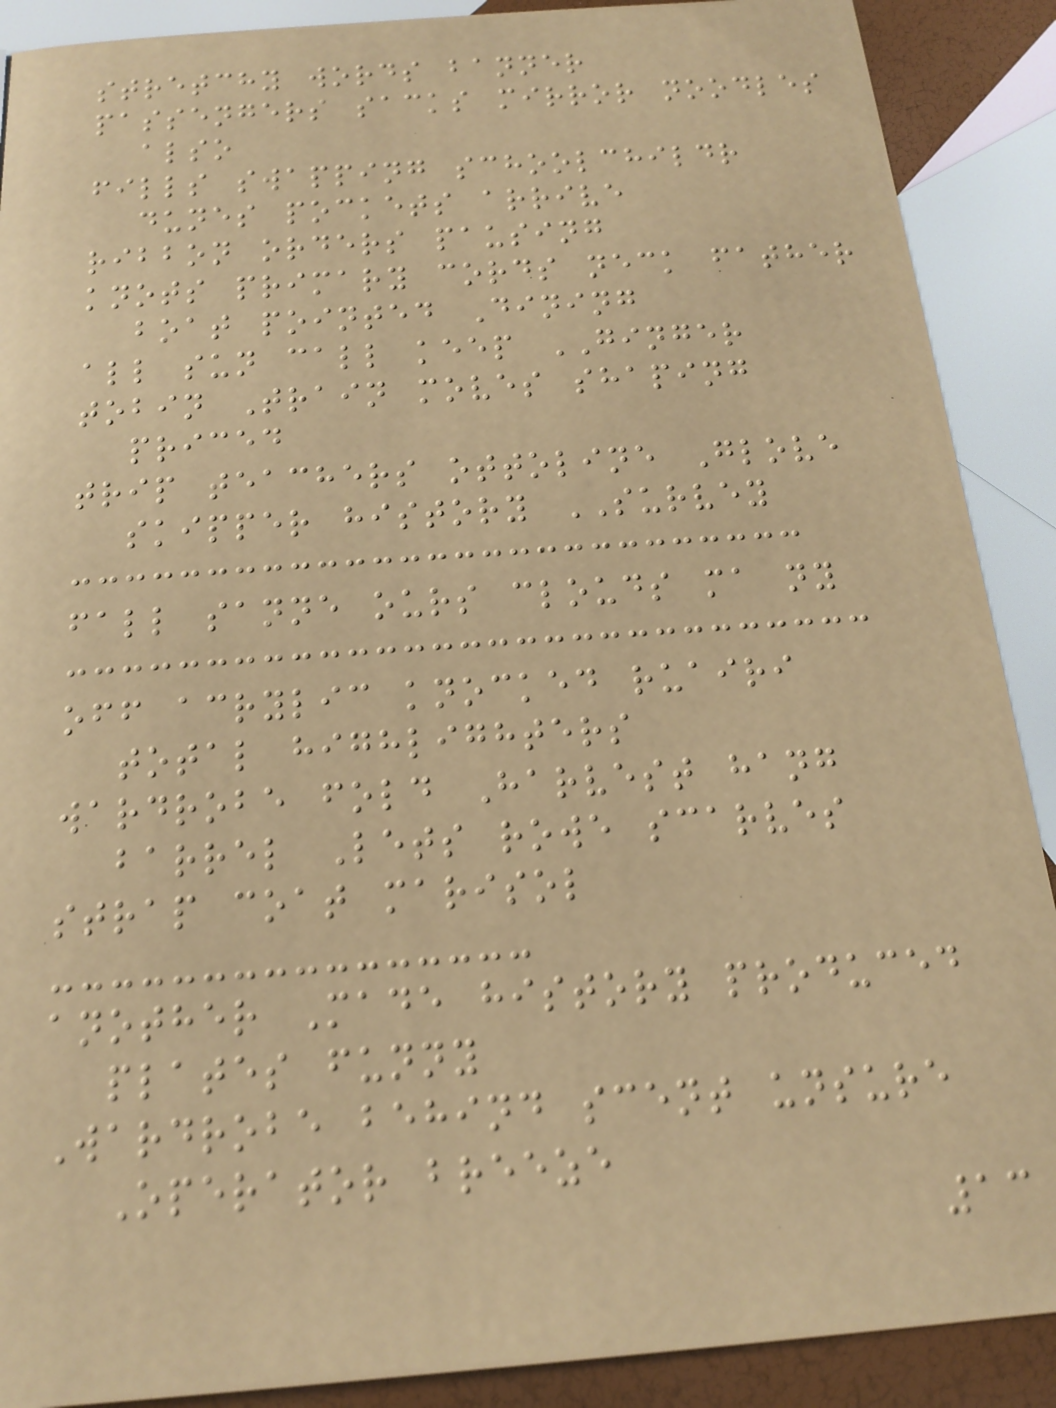stretchy words banner
passengers sacks mirror noodles
also
fills swapping schoolchildr
dunes pockets arrive
ribbon orders pausing
knots primary cords neck father
boat pointed Dining
all sun call keep GINGER
tobin Train moves shaping
priced
trip teachers ottoline Glove
skipper history SURVEY
fall sanne ours clouds ma ny
off acrylic knocked ruairi
total highlighters
wardrobe fold Harvest hang
barrel Lets rowe scarves
strap coat marisol
another Made history produced
plates funny
Wardrobe behind scent unsure
Operator breeze
13
